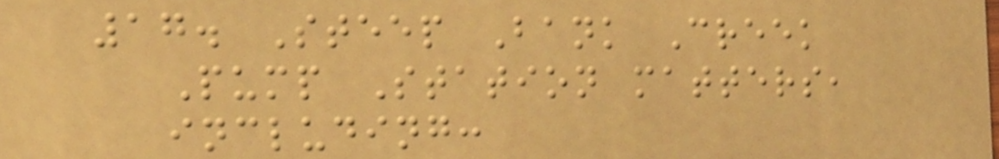17. Steep Bank Creek
Pump Station matters,
including:
